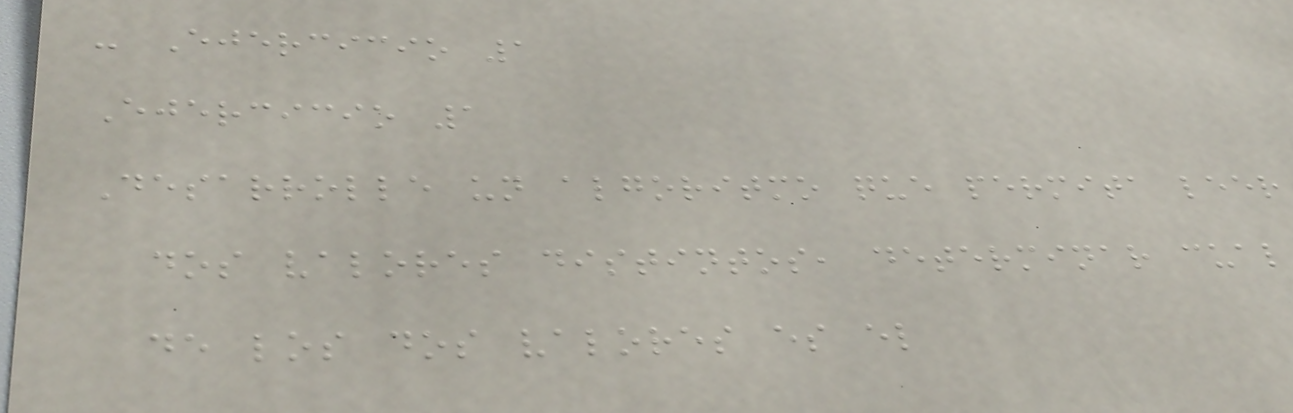- Ejercicio 1
Ejercicio 1
Desarrolle un algoritmo que permita leer
dos valores distintos, determinar cual
de los dos valores es el
